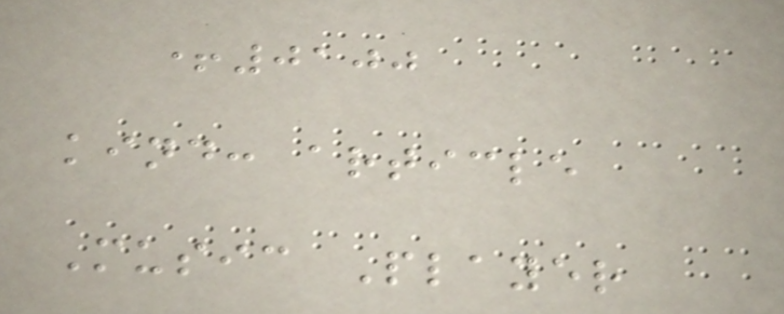+0100
kind: article
Music Player
